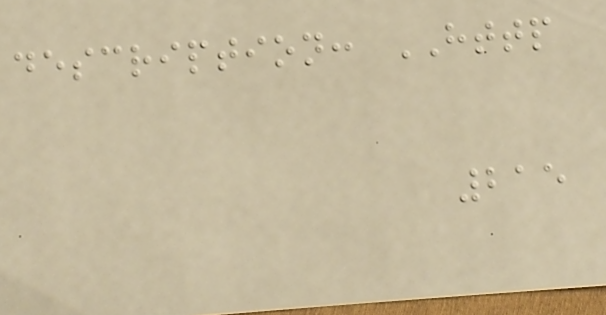description: HTTP
215
